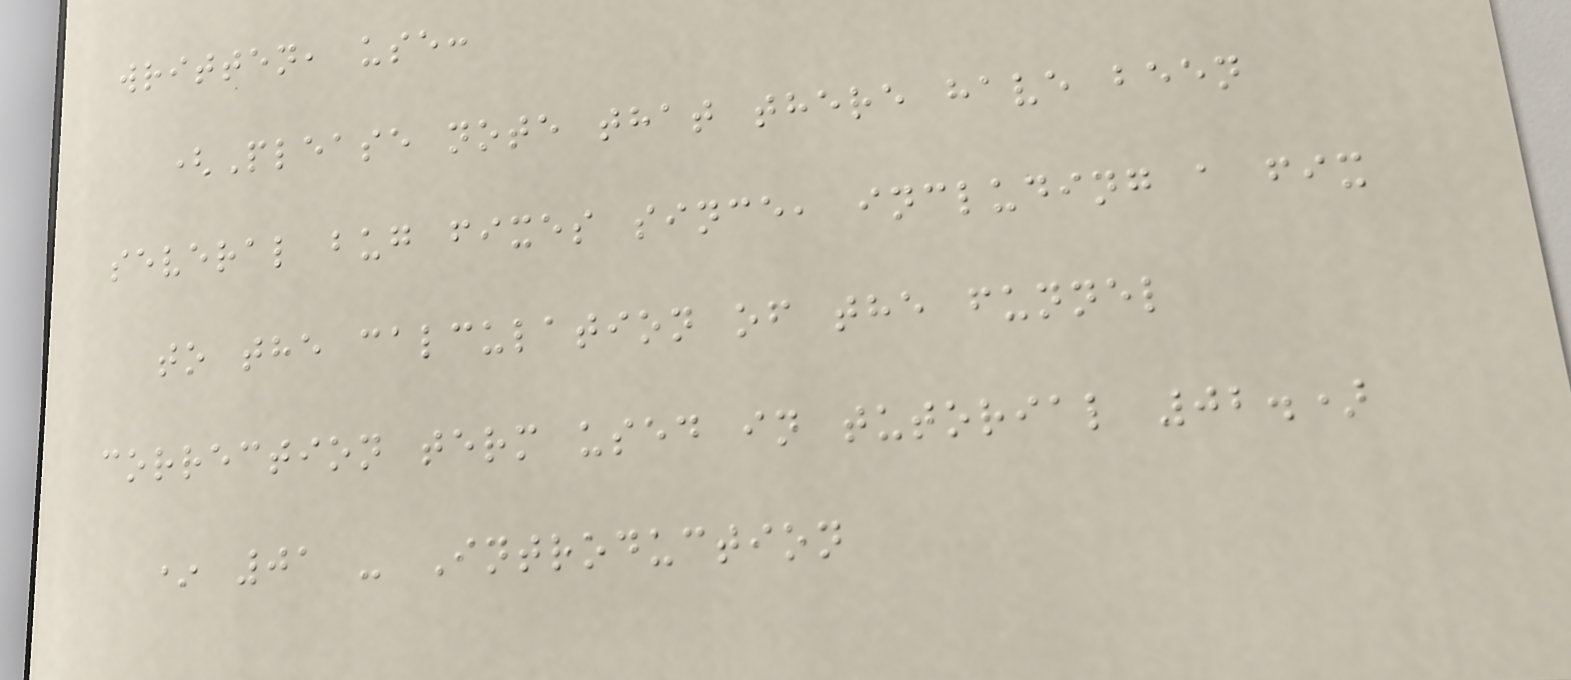written, use:
(Please note that there have been
several bug fixes since, including a fix
to the calculation of the funnel
correction term used in tutorial 02.)
* 01 - Introduction
